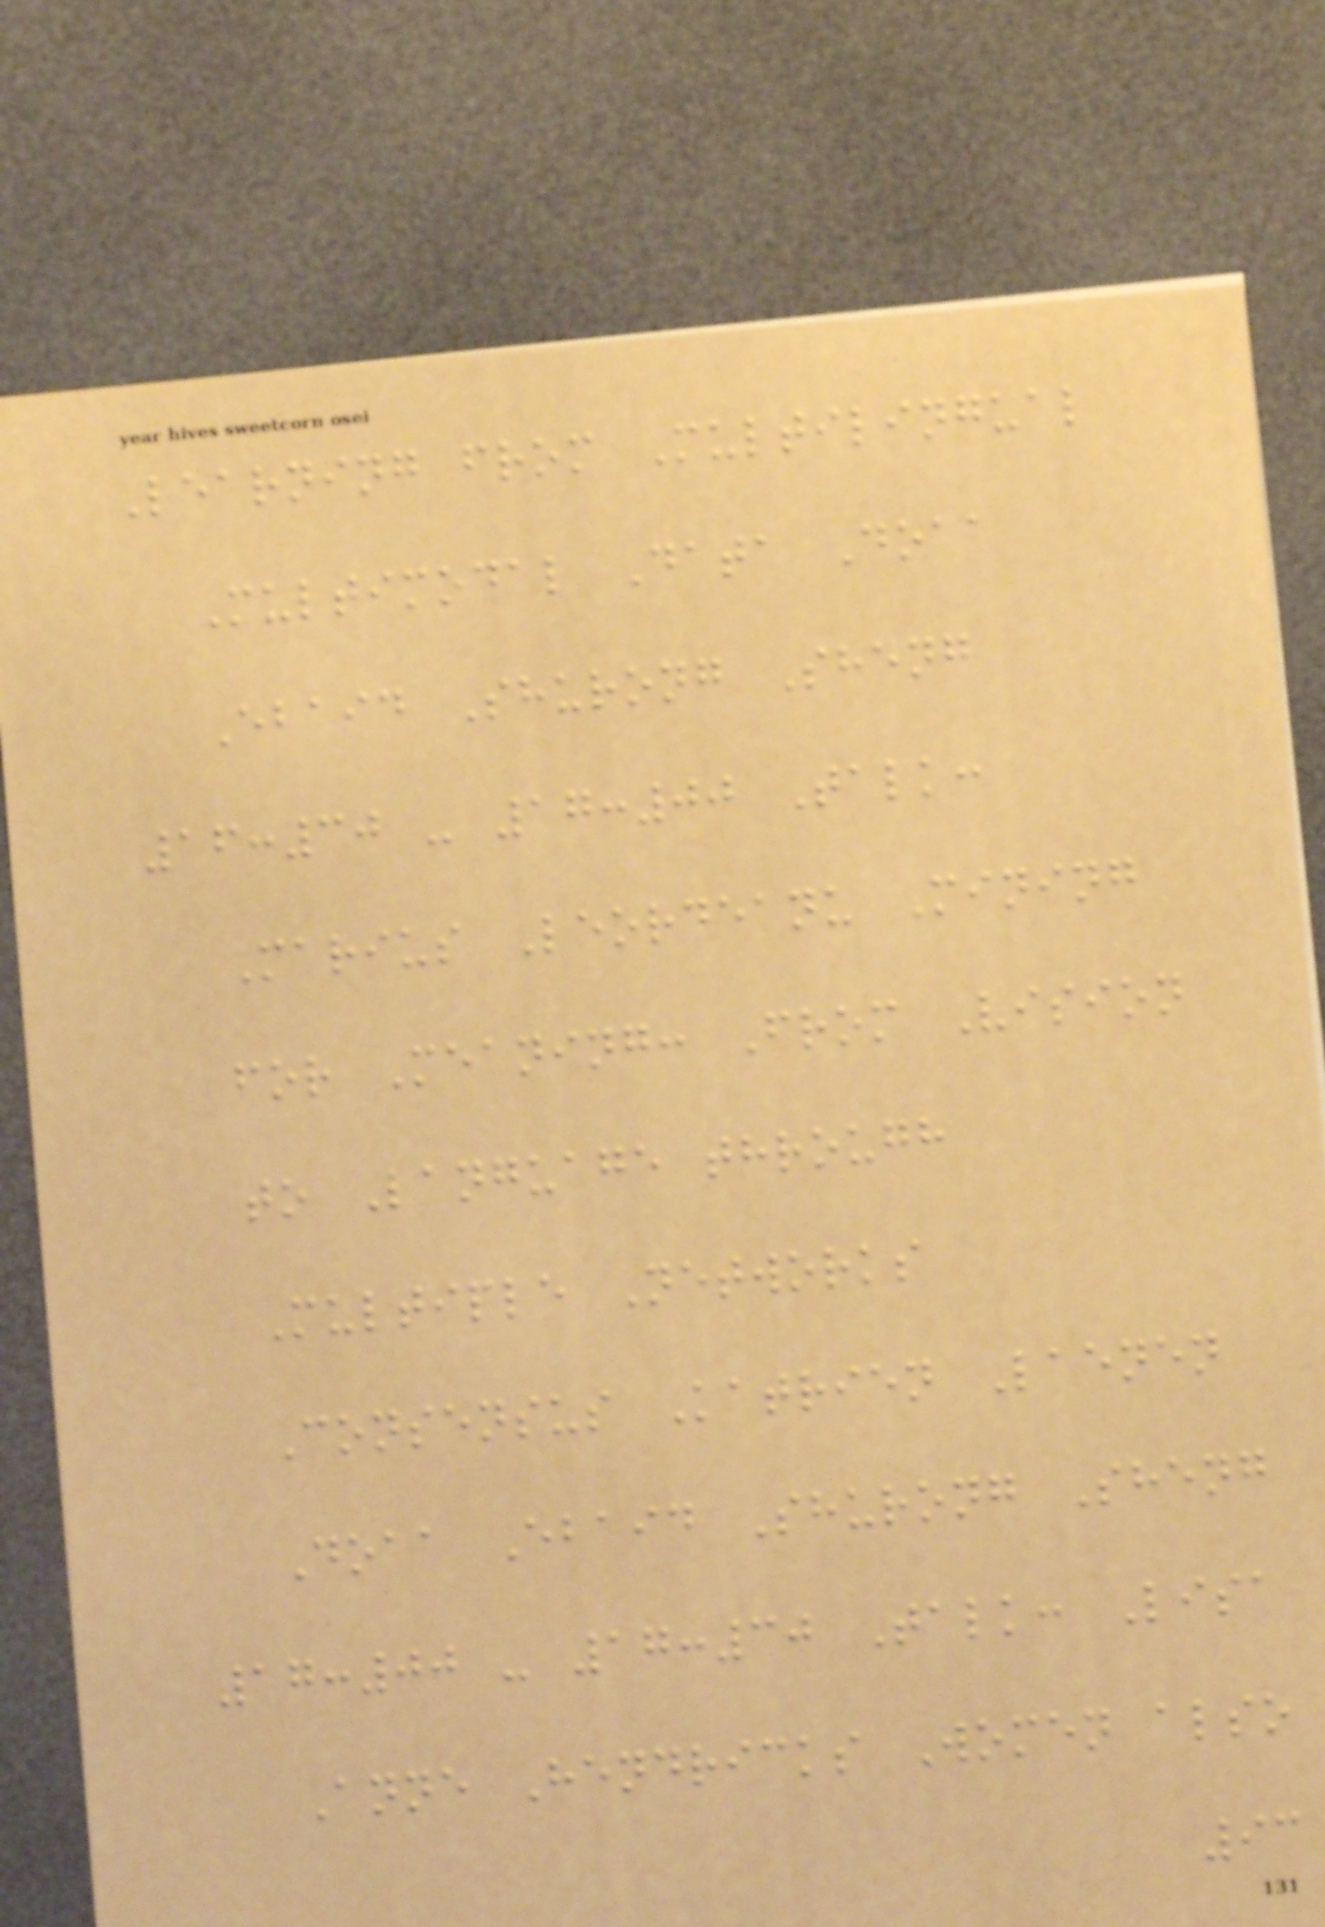Learning from Multilingual
Multimodal Data Doaa
Ebaid Shurong Sheng
16:30 - 17:00 Talk:
Marius Leordeanu Mining
for Meaning: From Vision
to Language through
Multiple Networks
Consensus Katrien Laenen
Doaa Ebaid Shurong Sheng
17:00 - 17:30 Talk: Lisa
Anne Hendricks Women also
93
